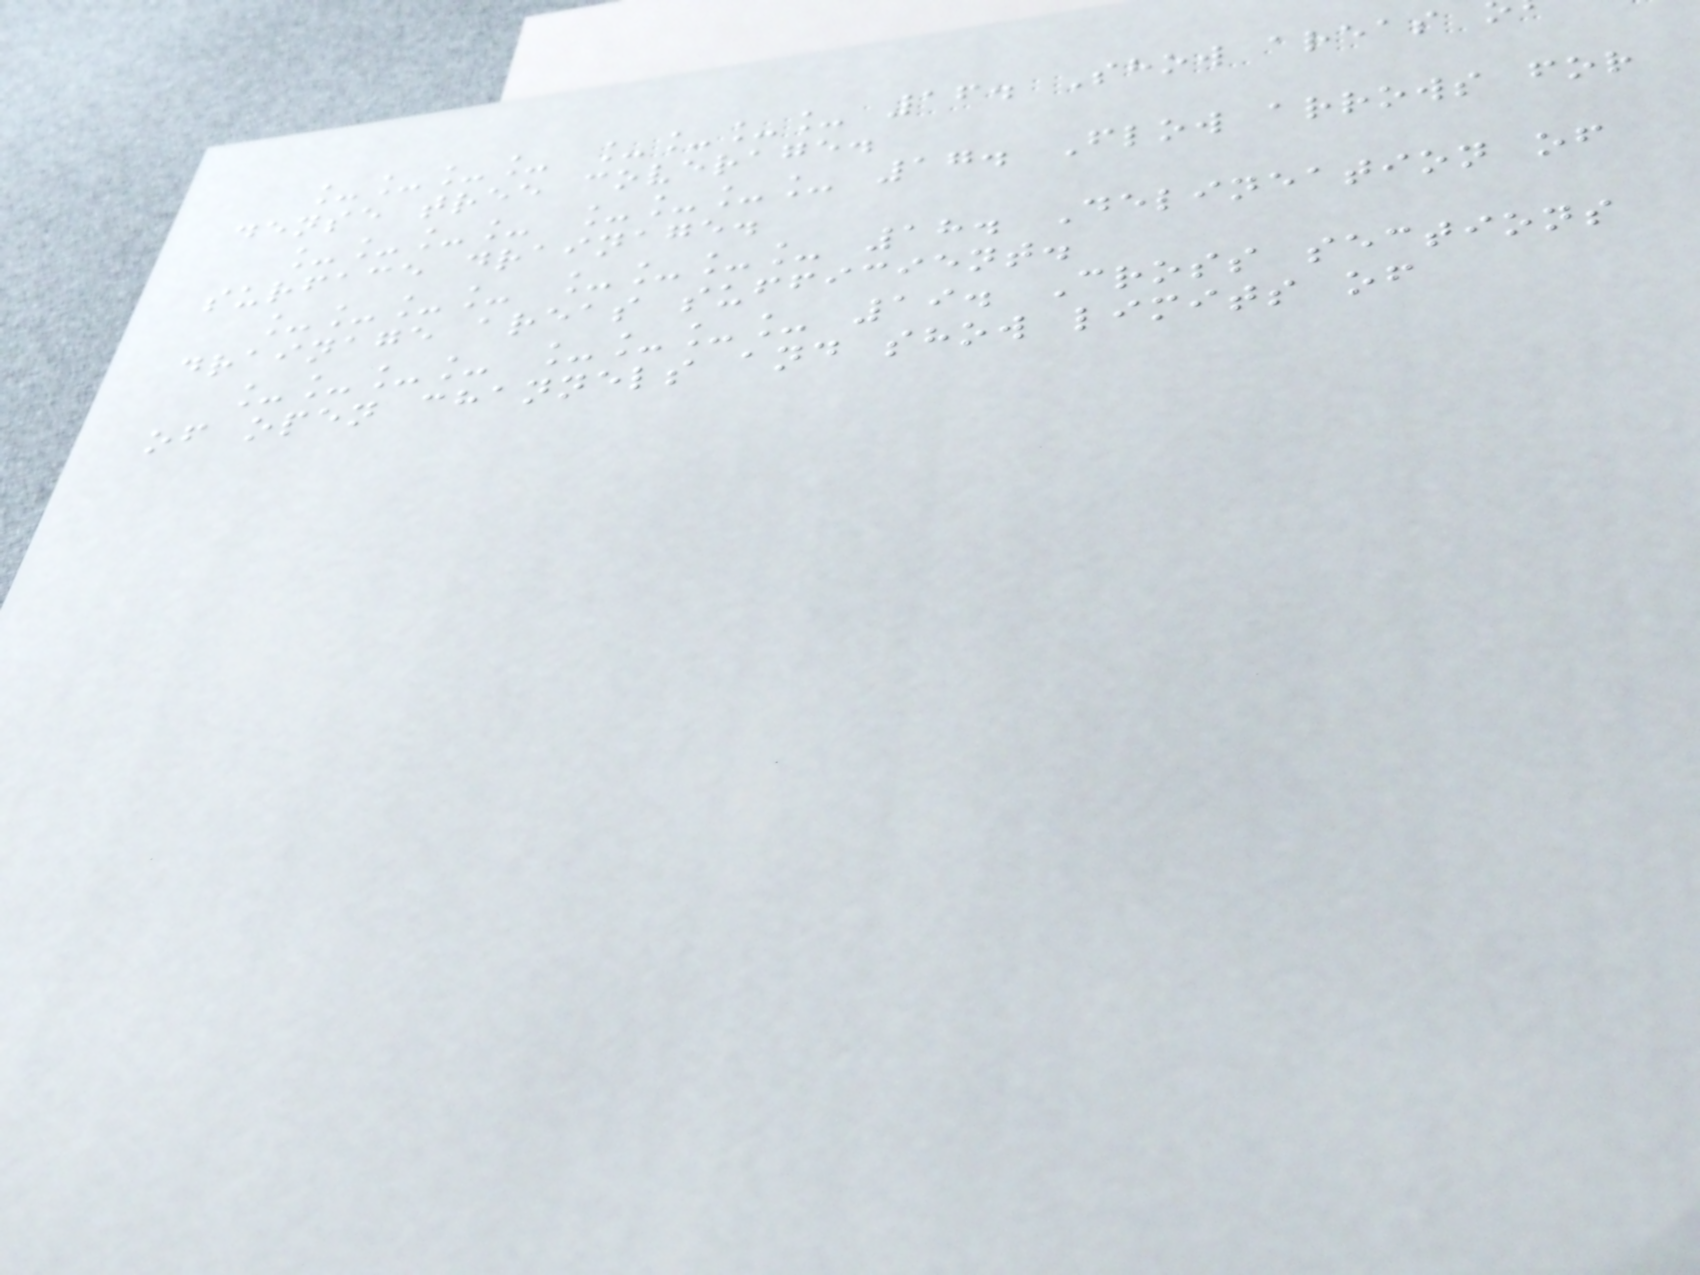____ ____ 16. Show areas
dense tree coverage.
____ ____ 17. Flow arrows for
surface drainage.
____ ____ 18. Delineation of
drainage areas sufficient.
____ ____ 19. Cross sections
of open channels and show limits of
